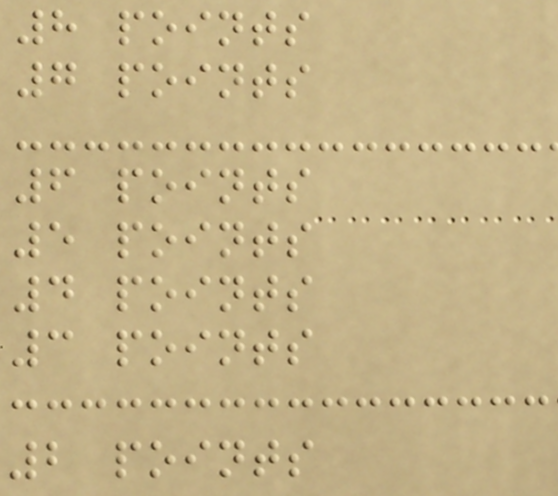8 points
7 points
6 points
5 points
4 points
3 points
2 points
